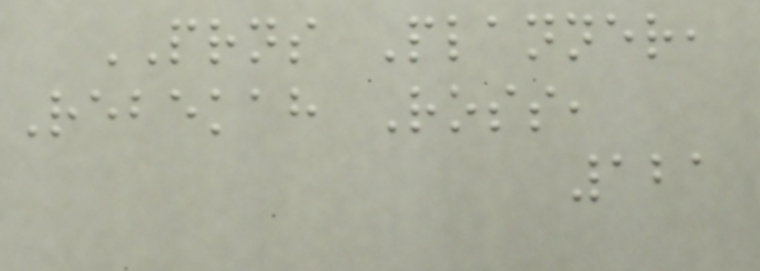PRNS Planner,
Rebekah Ross,
121
